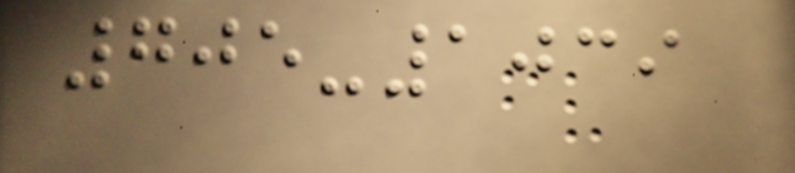705-1039
